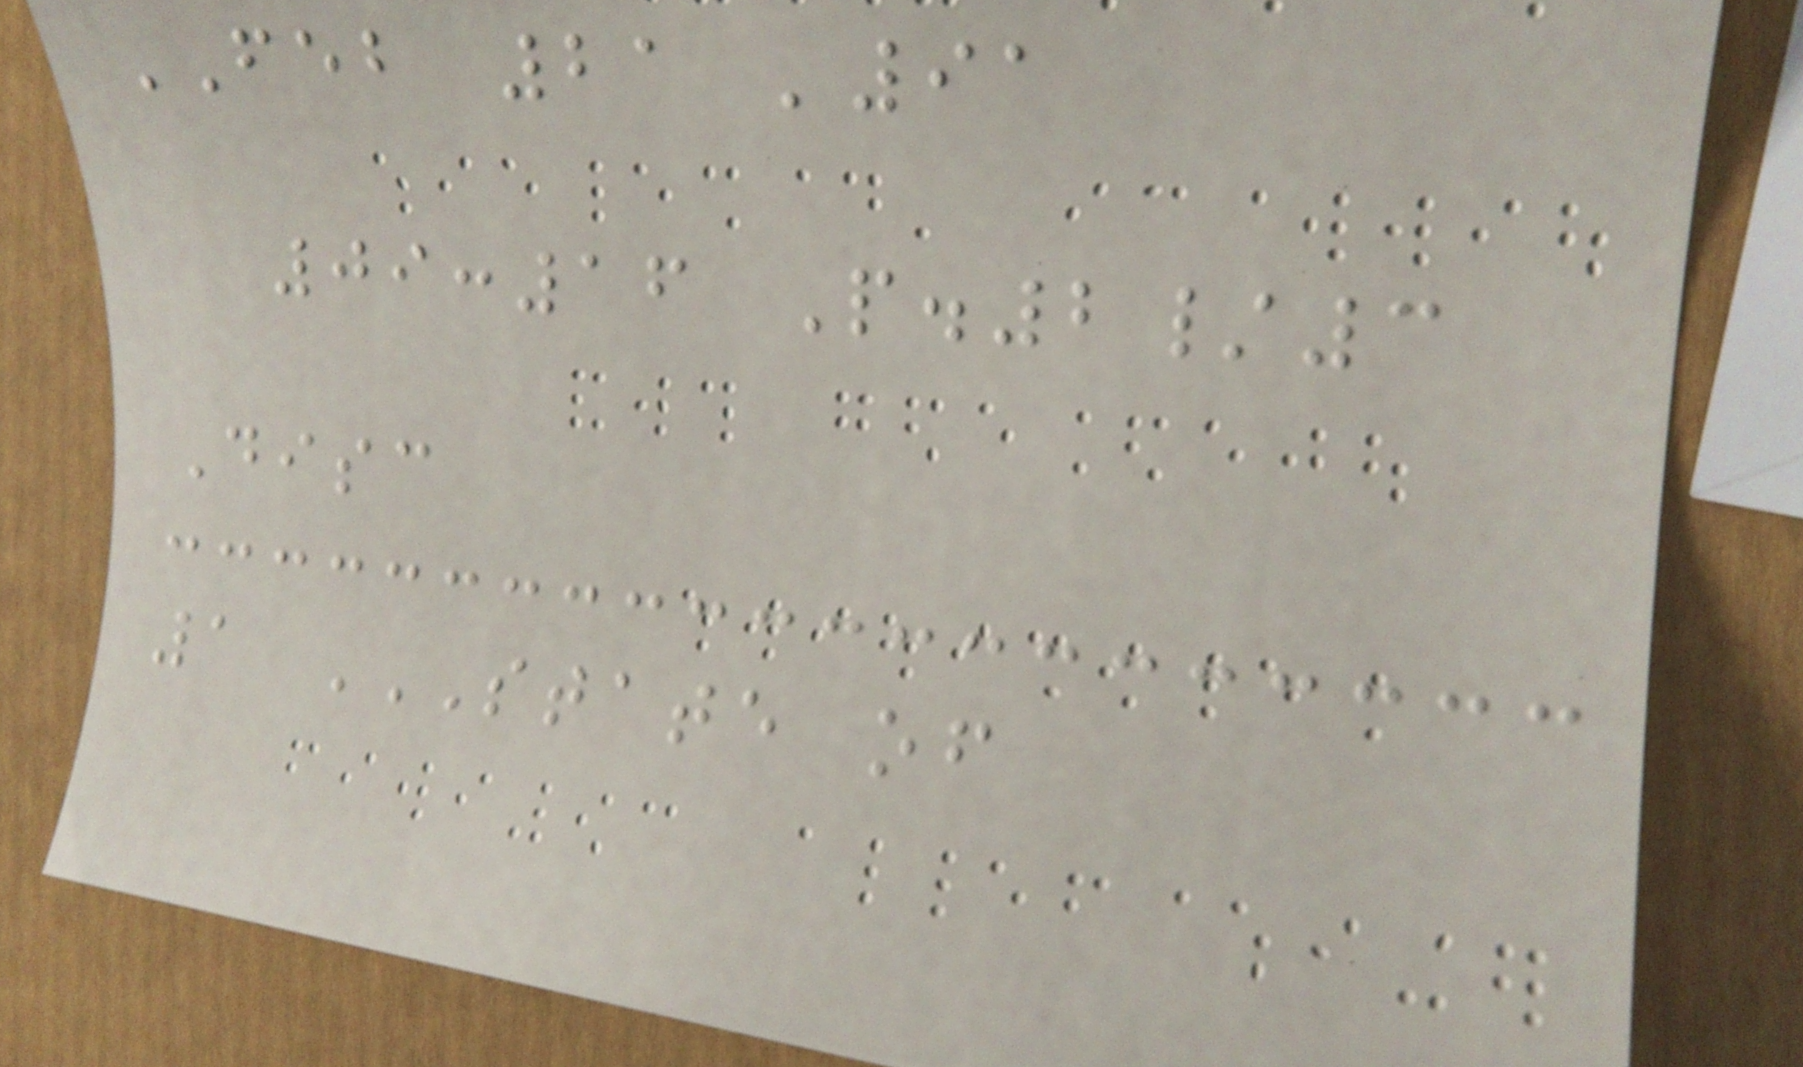FEB 21 '91
09:16 P.2/3
Disc
1 STATE OF
